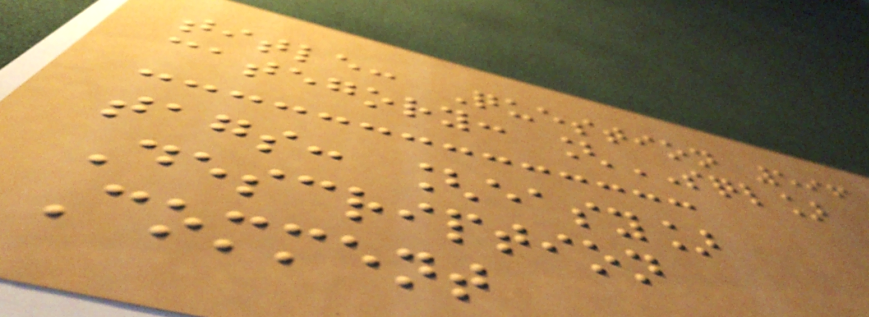title: Question 596
category: [SQL]
tags: [easy]
Description
Comment
